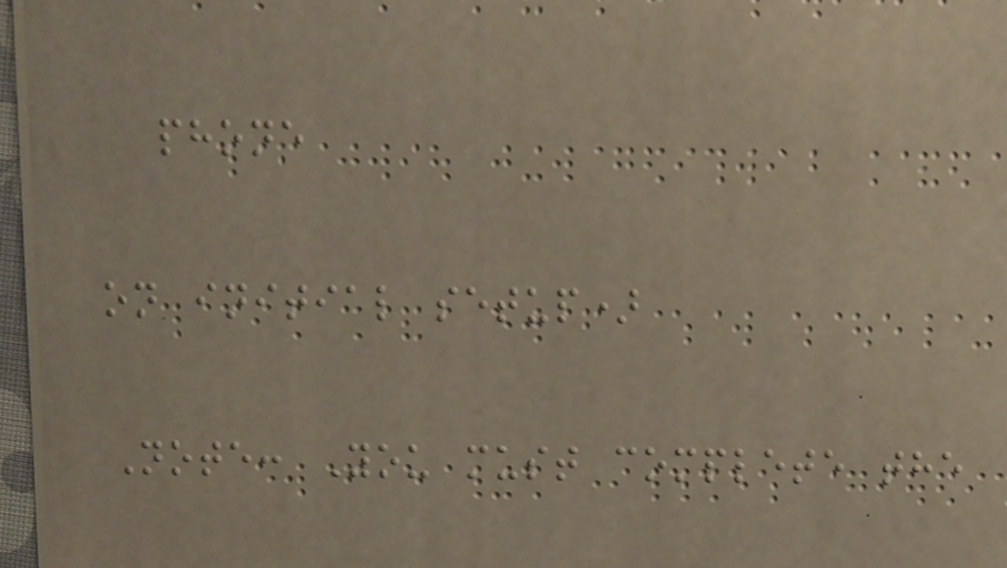phone
on initial setup)
Note: You must complete the
